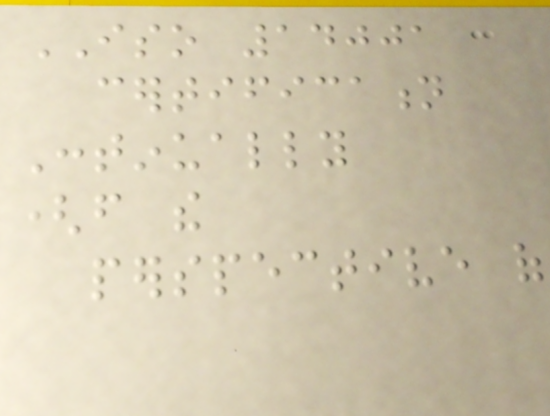ISO 14001
certification
Continually
(from the
perspective of
